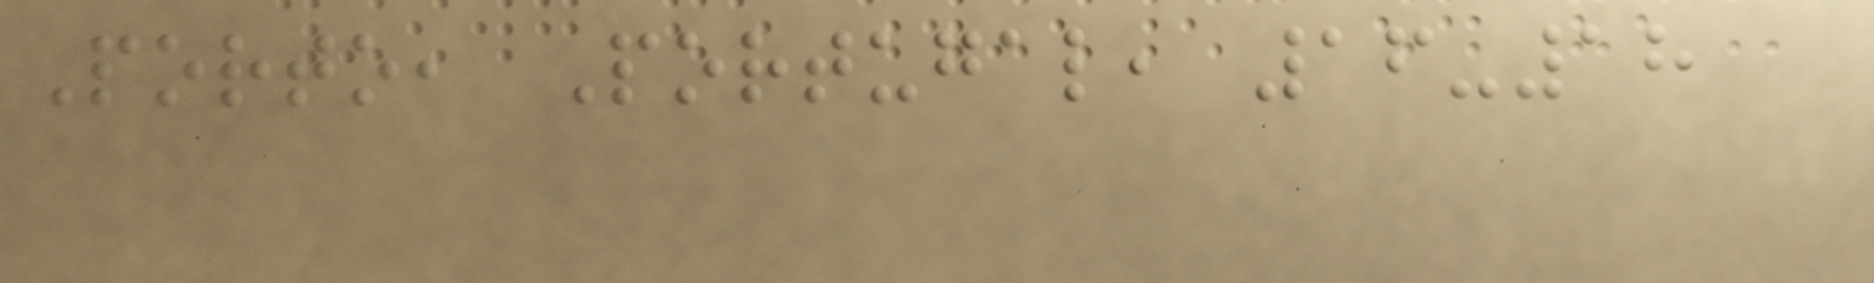Porto, Portugal, 16-18
